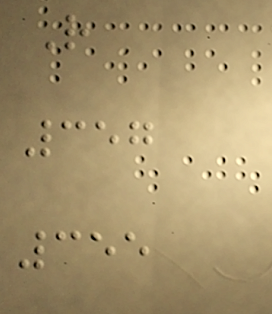R
357
355
